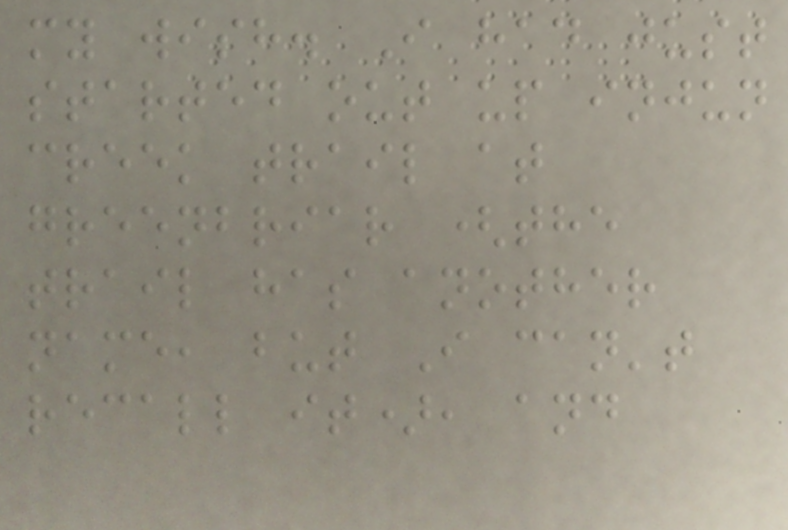my wish. I had just
started out up injun
creek trail at
greenbriar (the
trail has another
name, but I can't
recall it), and
